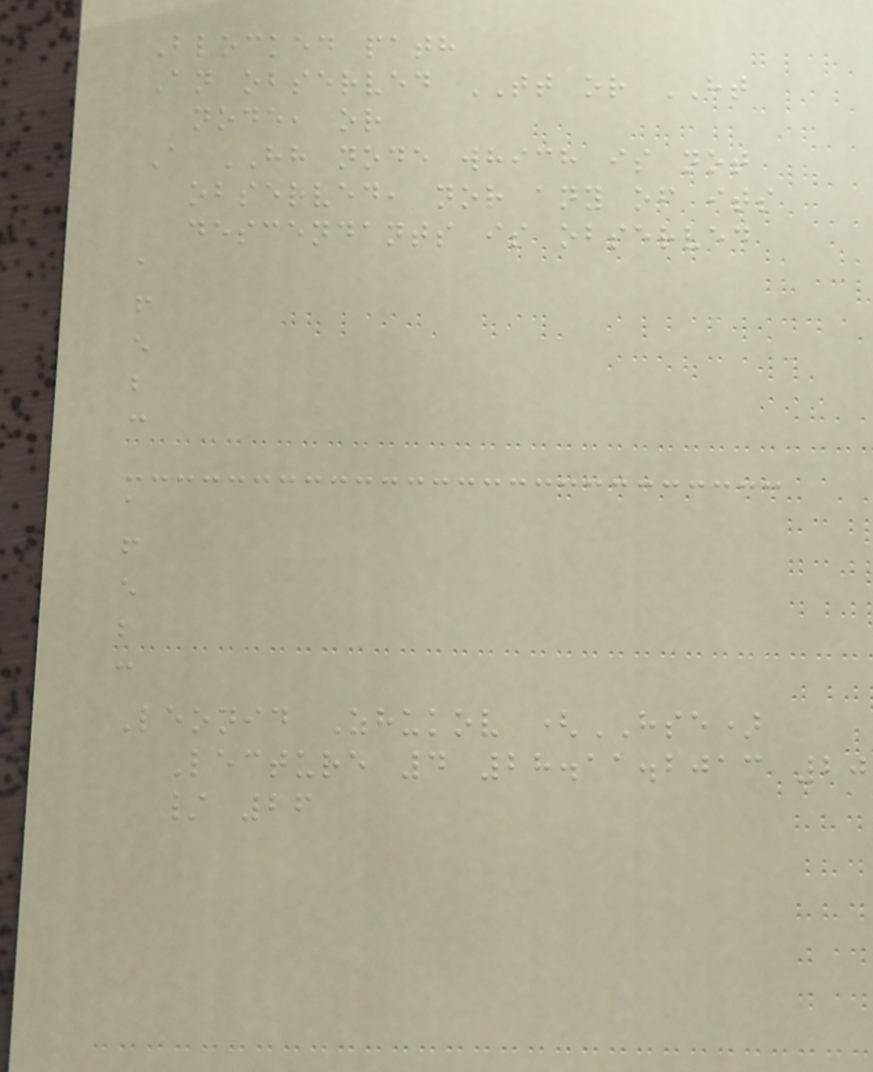Blocked path
An observed TT or HT
node, or
A HH node which is not
observed, nor any of its
descendants is observed
a
f
e
b
c
a
f
e
b
c
Leonid Zhukov (HSE)
Lecture 4 28.11.2013 20
/ 26
